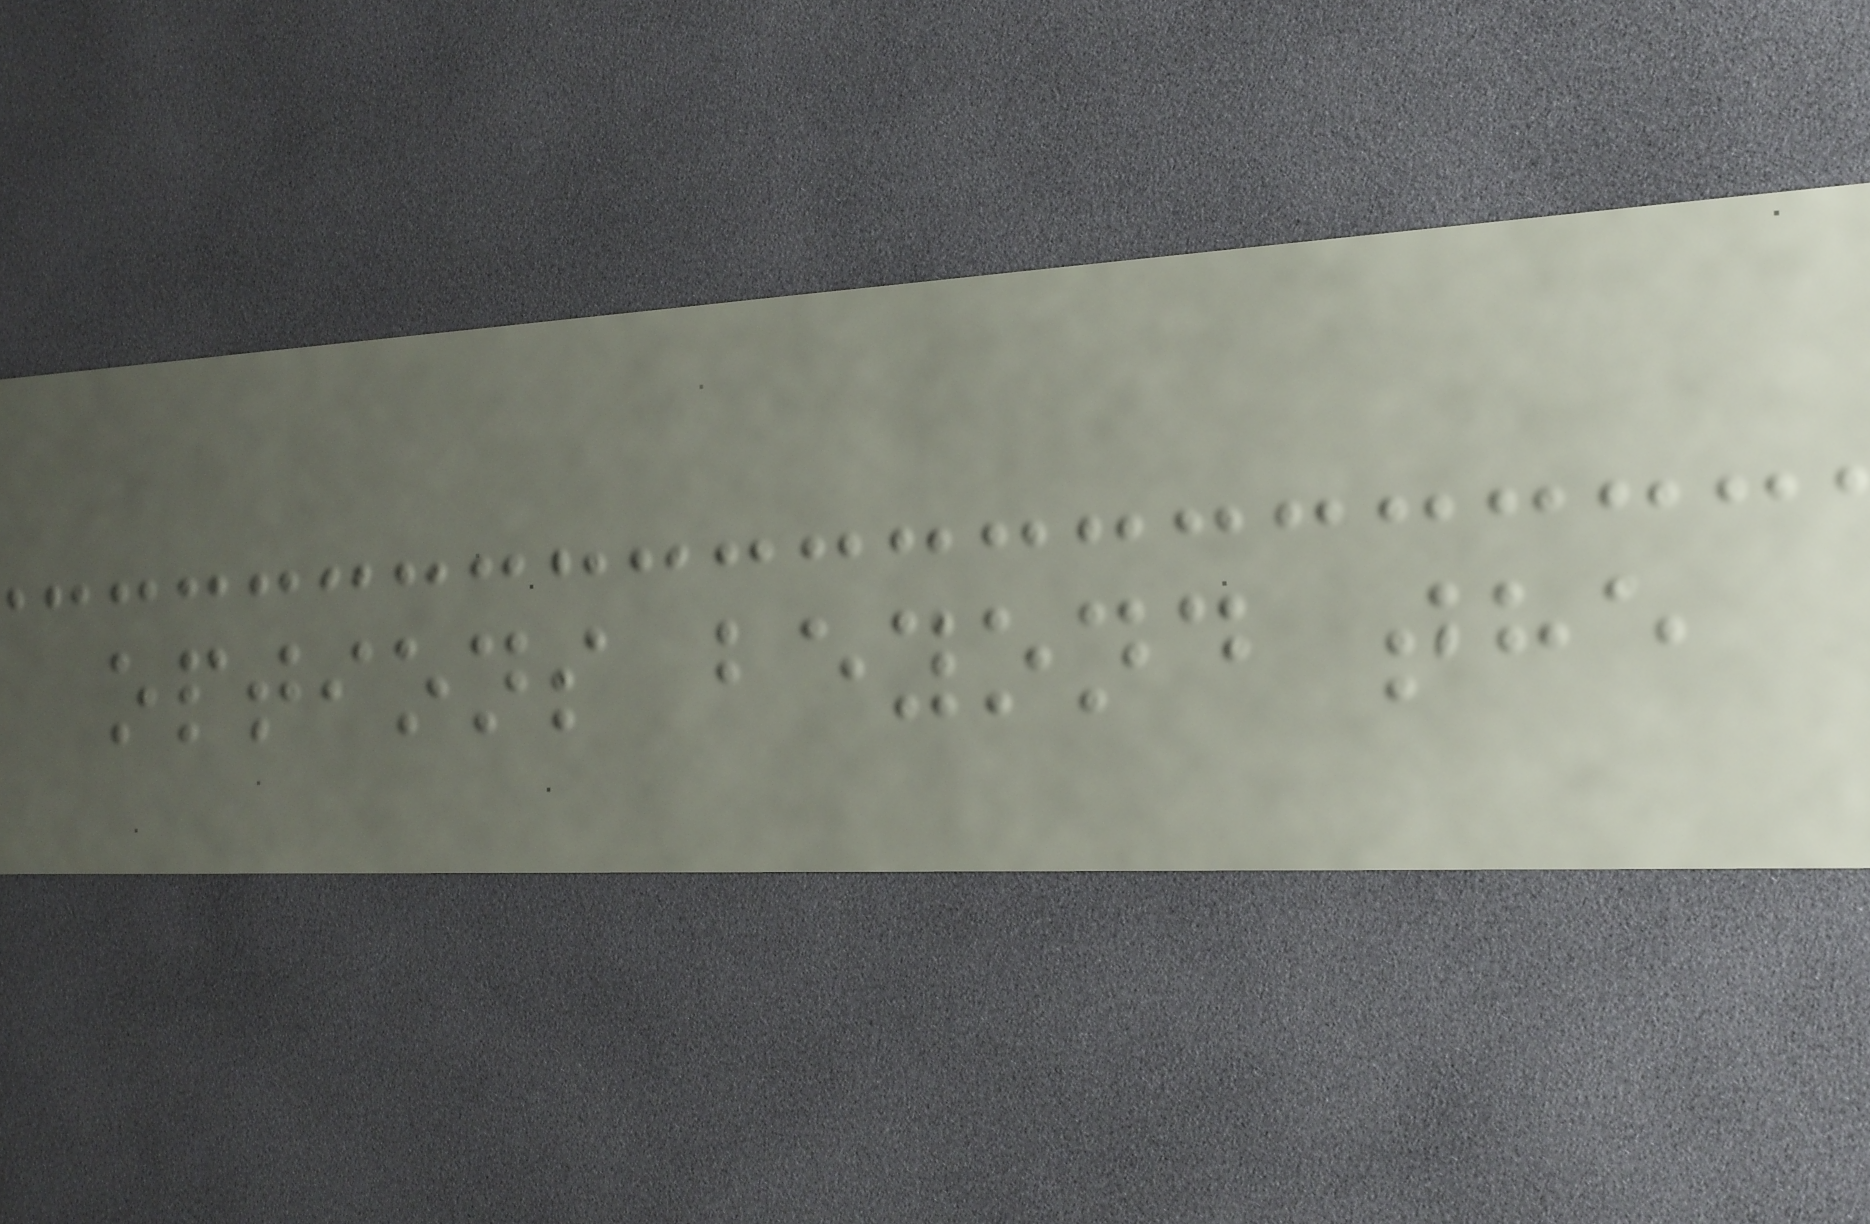options beyond the
